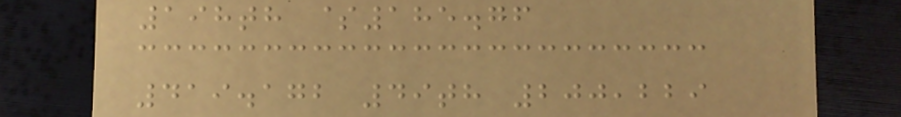198th $185.76
419.172 49th 200,229
